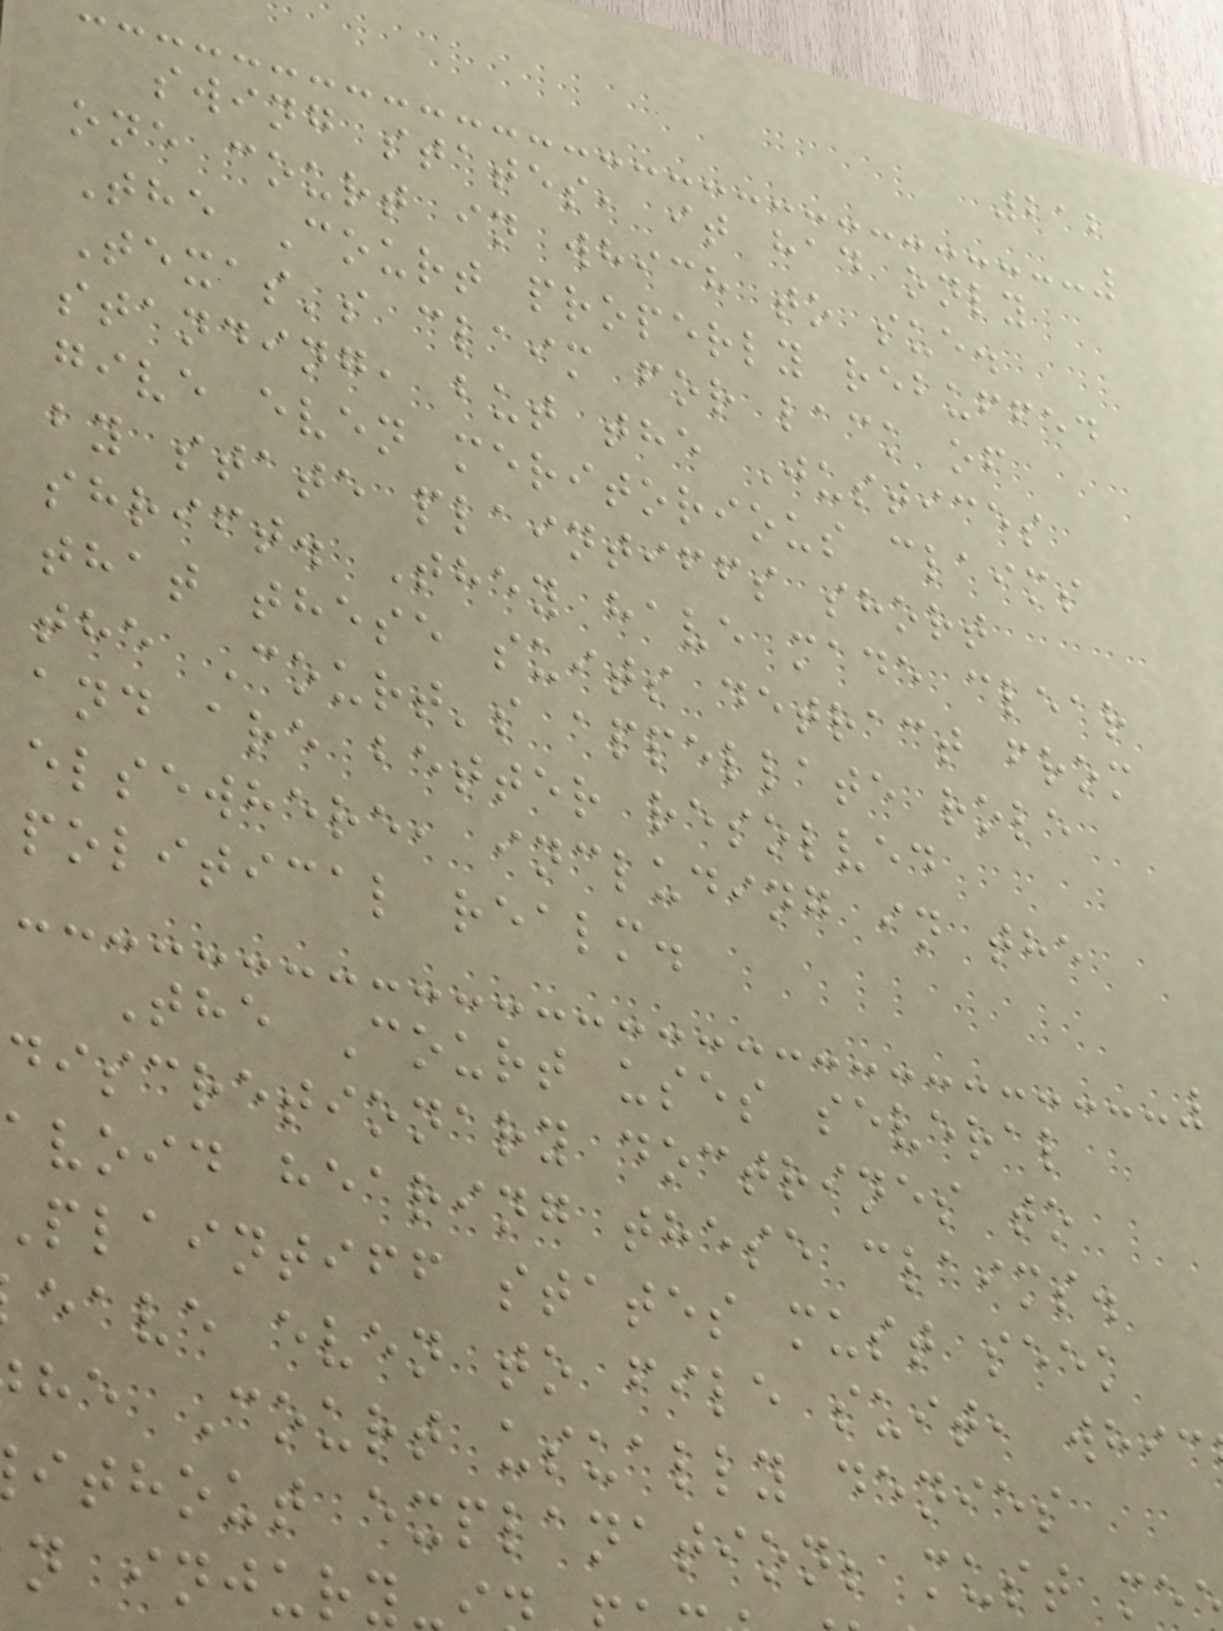212
swing states, it had only
one court in which to sue.
The Court properly rebuffed
Texas's claim for lack of
standing, but the Justices
give even meritorious claims
by state plaintiffs short
shrift. They have made clear
that these suits detract from
the Court's appellate role
and are better resolved
elsewhere, including in the
political realm.
The Court uses several
discretionary doctrines to
avoid hearing these claims.
plaintiff states must seek
eave even to file suit, whic
he Court usually denies
ithout explanation; must me
n injury
